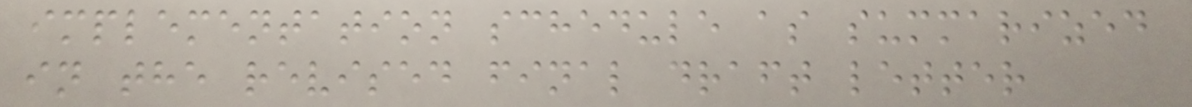implementation schedule as summarized
in the revised final draft letter
